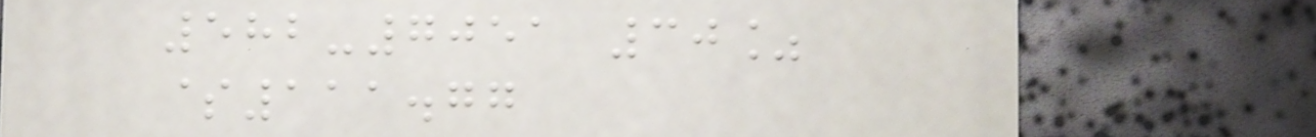582-7051 30%
$111.77
